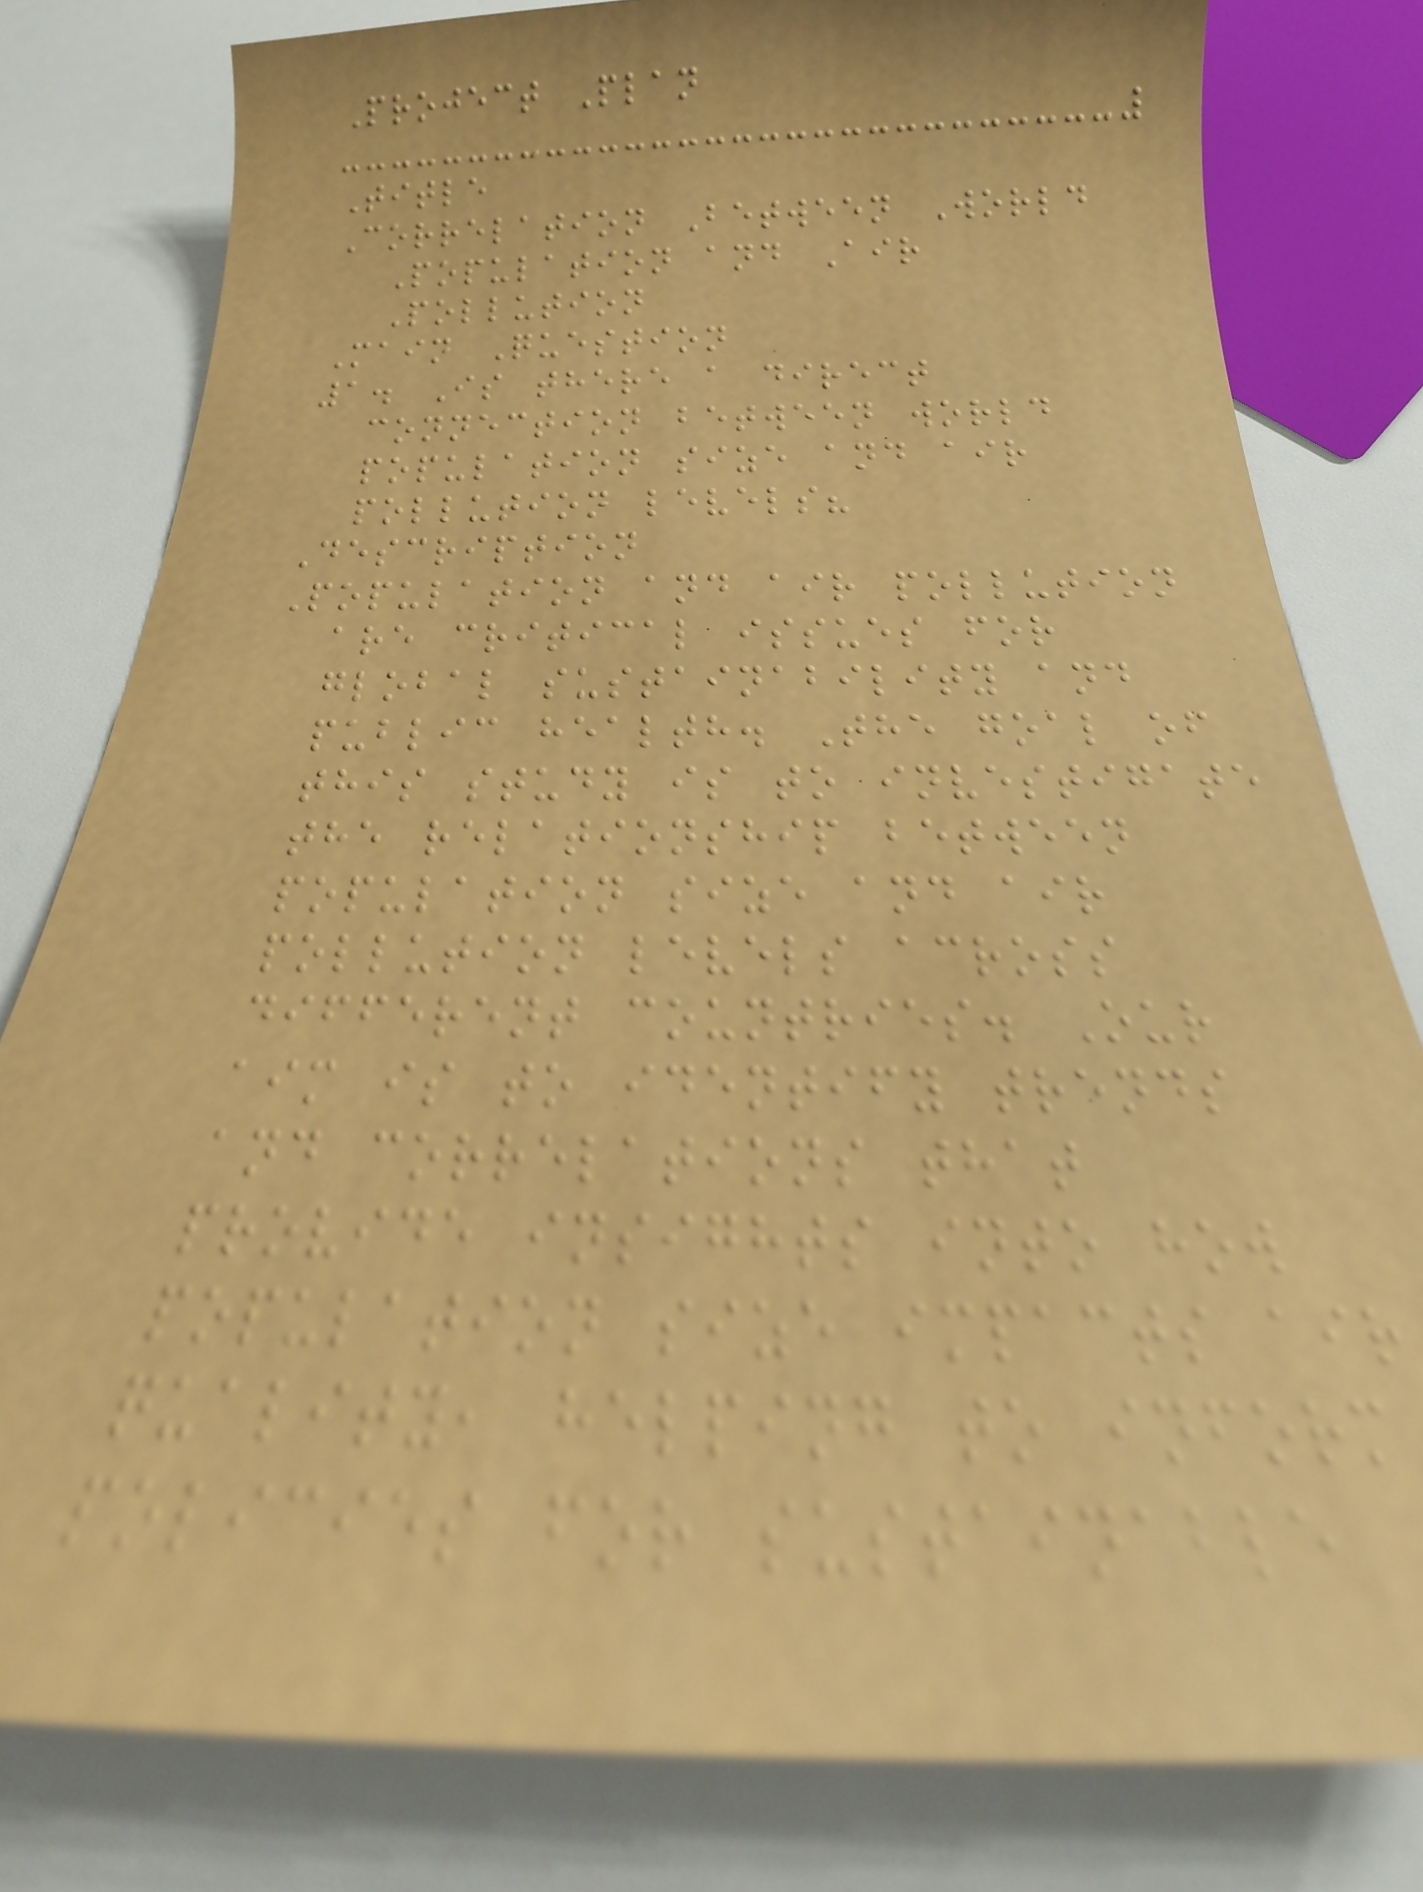Project Plan
Title
Correlation Between World
Population and Air
Pollution
Main Question
1. Is there a direct
connection between world
population size and air
pollution levels?
Description
Population and air pollution
are critical issues for
global sustainability and
public health. The goal of
this study is to investigate
the relationship between
population size and air
pollution levels across
different countries. Our
aim is to identify trends
and correlations that
provide insights into how
population size impacts air
quality, helping to inform
policies for sustainable
